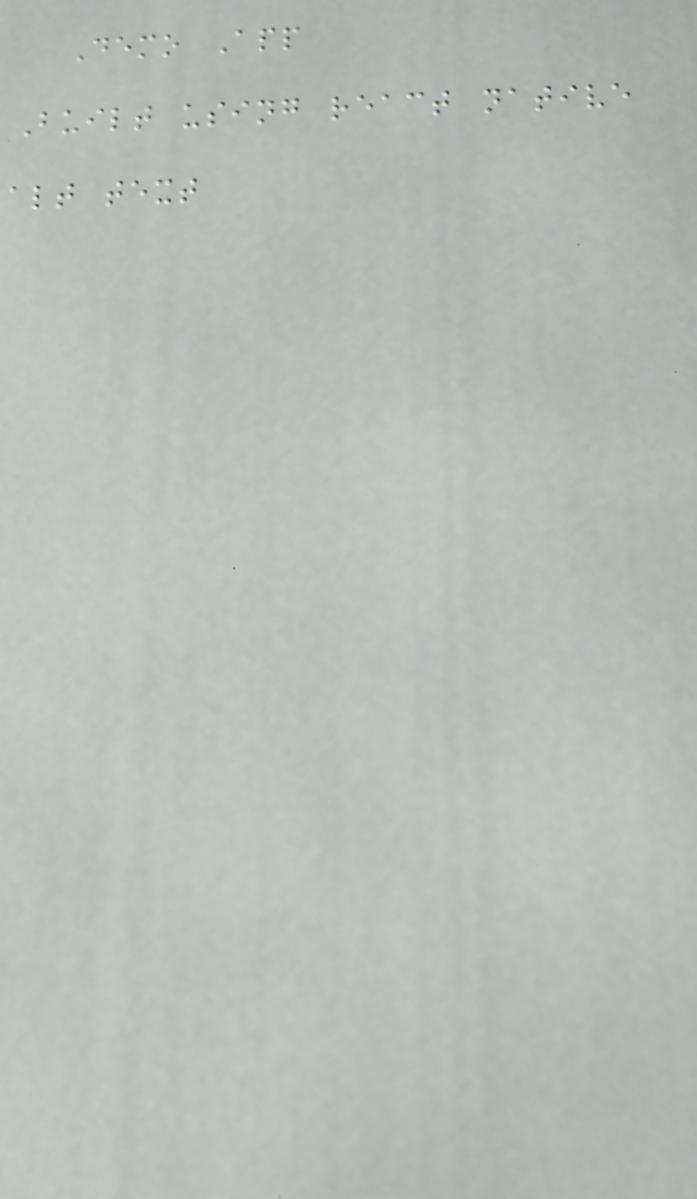Demo App
Built using react native
alt text
